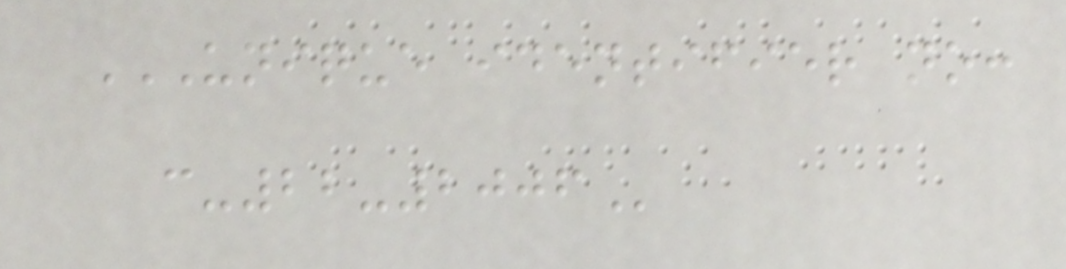UNIQUE IDENTIFIER NO:
C-22-2006
